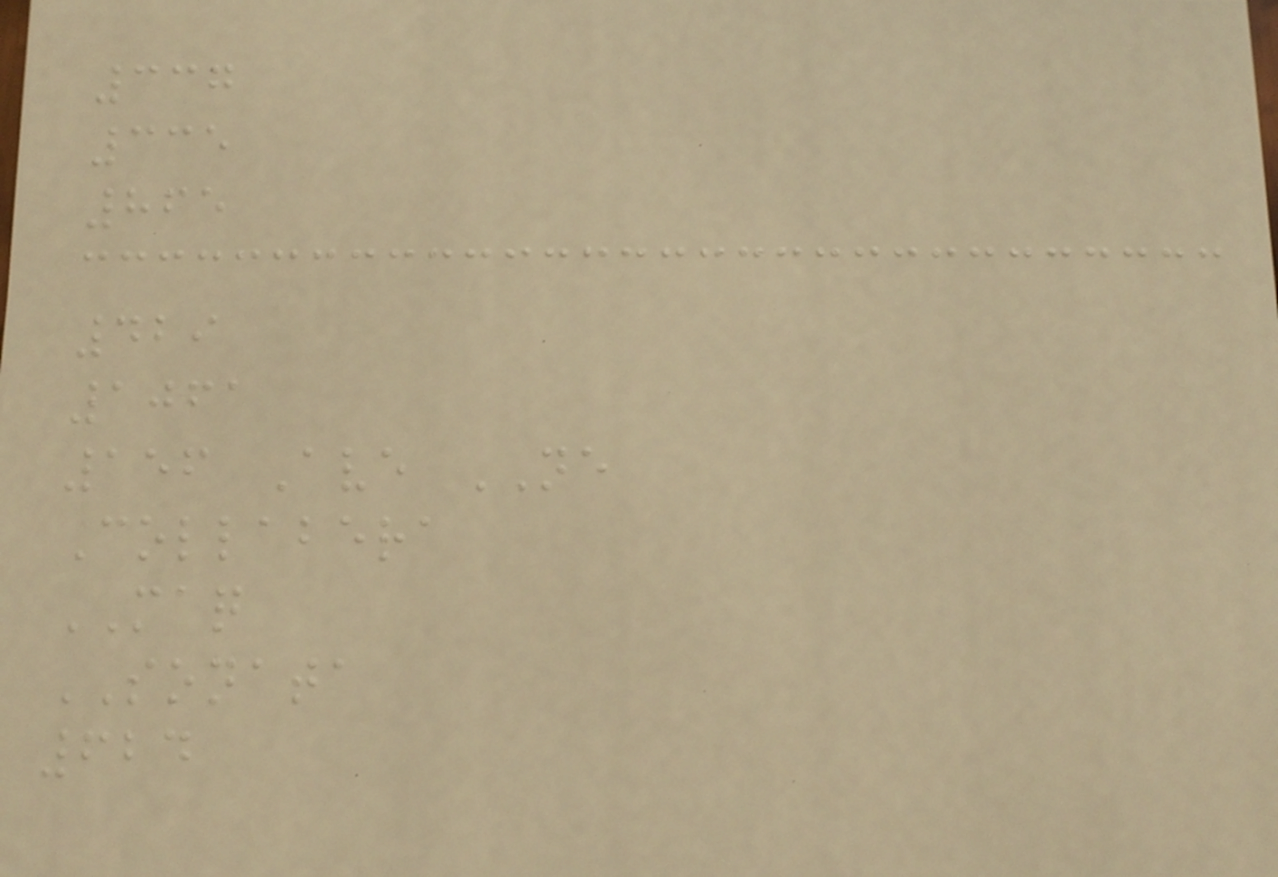337
335
865
429
1061
156 Ave NE
Collabera
MAQ
SONATA
624
